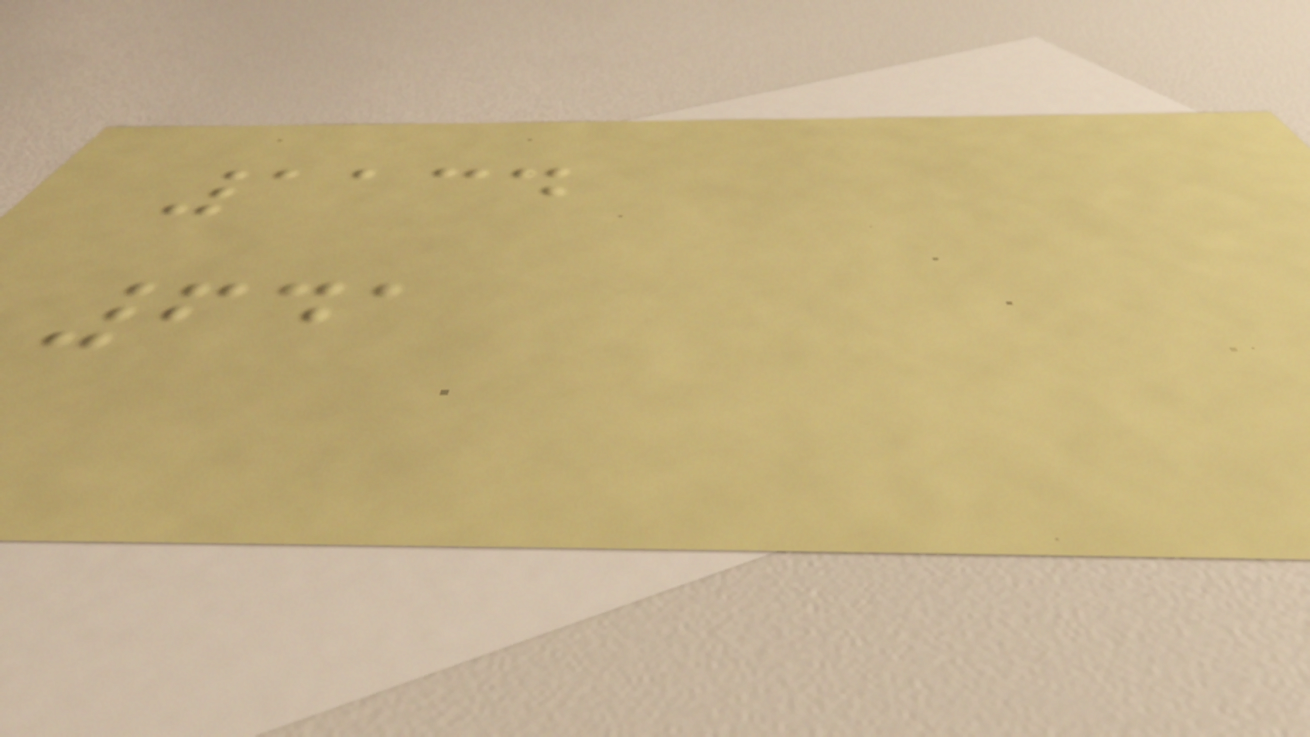1134
641
